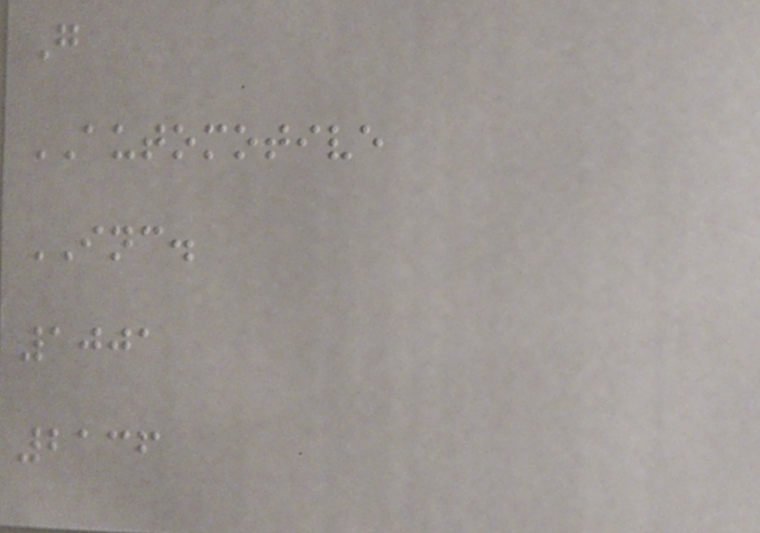G
AUTOMOTIVE
INC.
1001
2136
